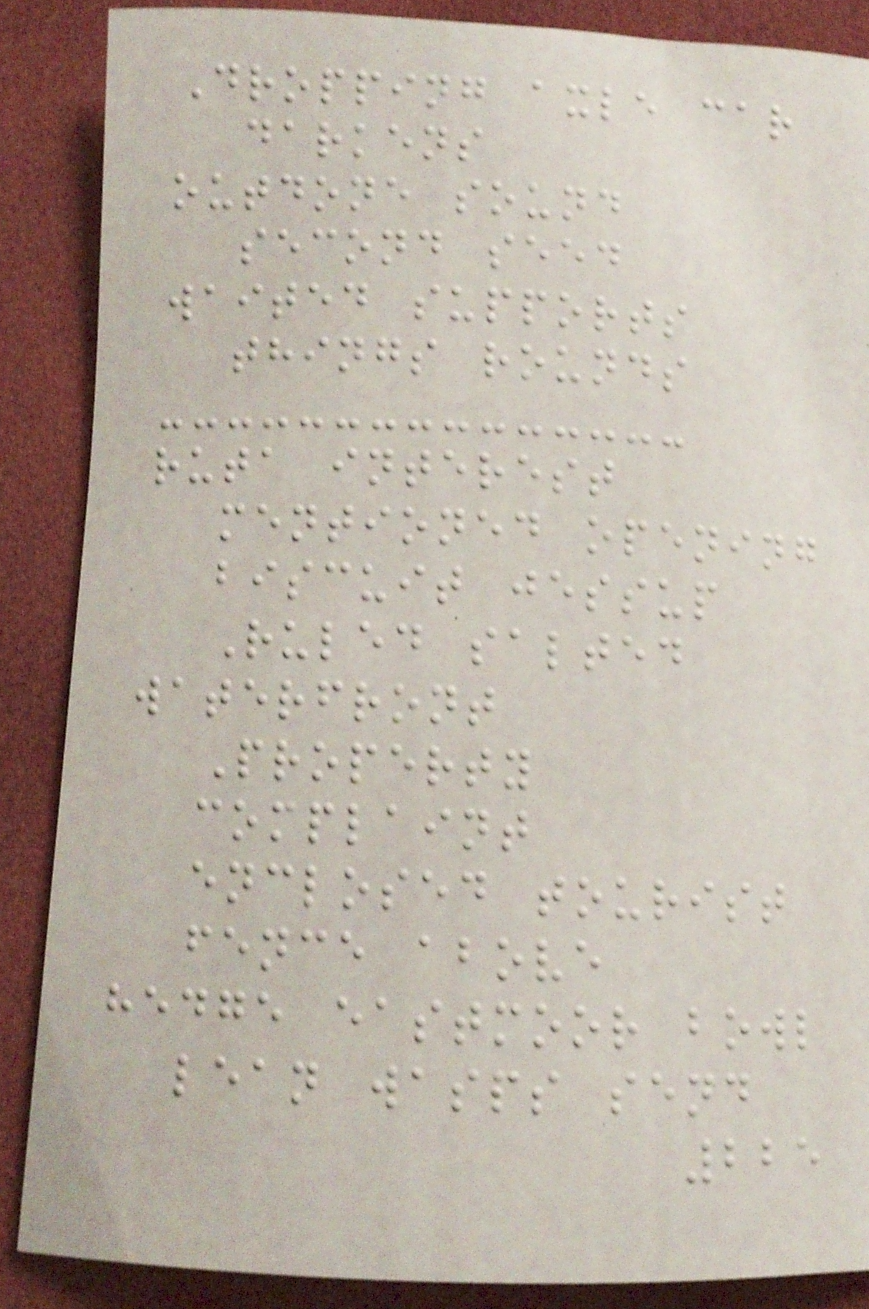Dropping axle car
darkens
outdone sound
second seed
waited supports
things rounds
ruta interest
mentioned opening
biscuit jessup
Ruled salted
waterfront
Property
complaint
enclosed tourist
fence above
hedge eastmoor bowl
lean wasps send
225
